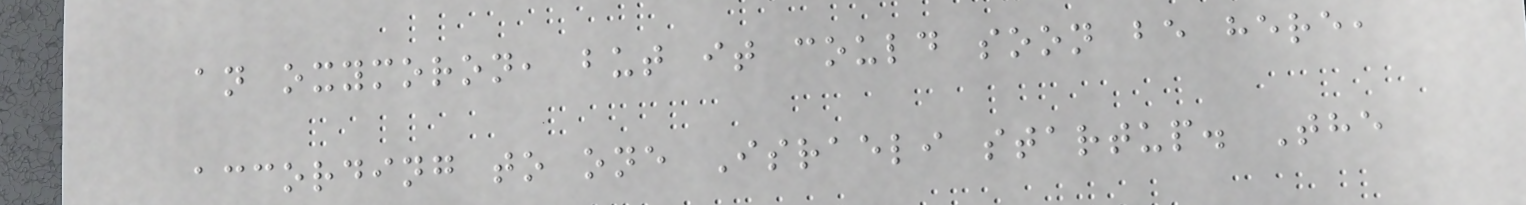an oxymoron, but it could soon be here,
according to one Israeli startup. The
